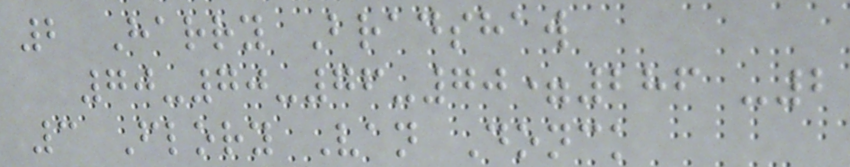2 Harry Bradshaw
70-70-76-70=286 -2
3 Flory Van Donck
